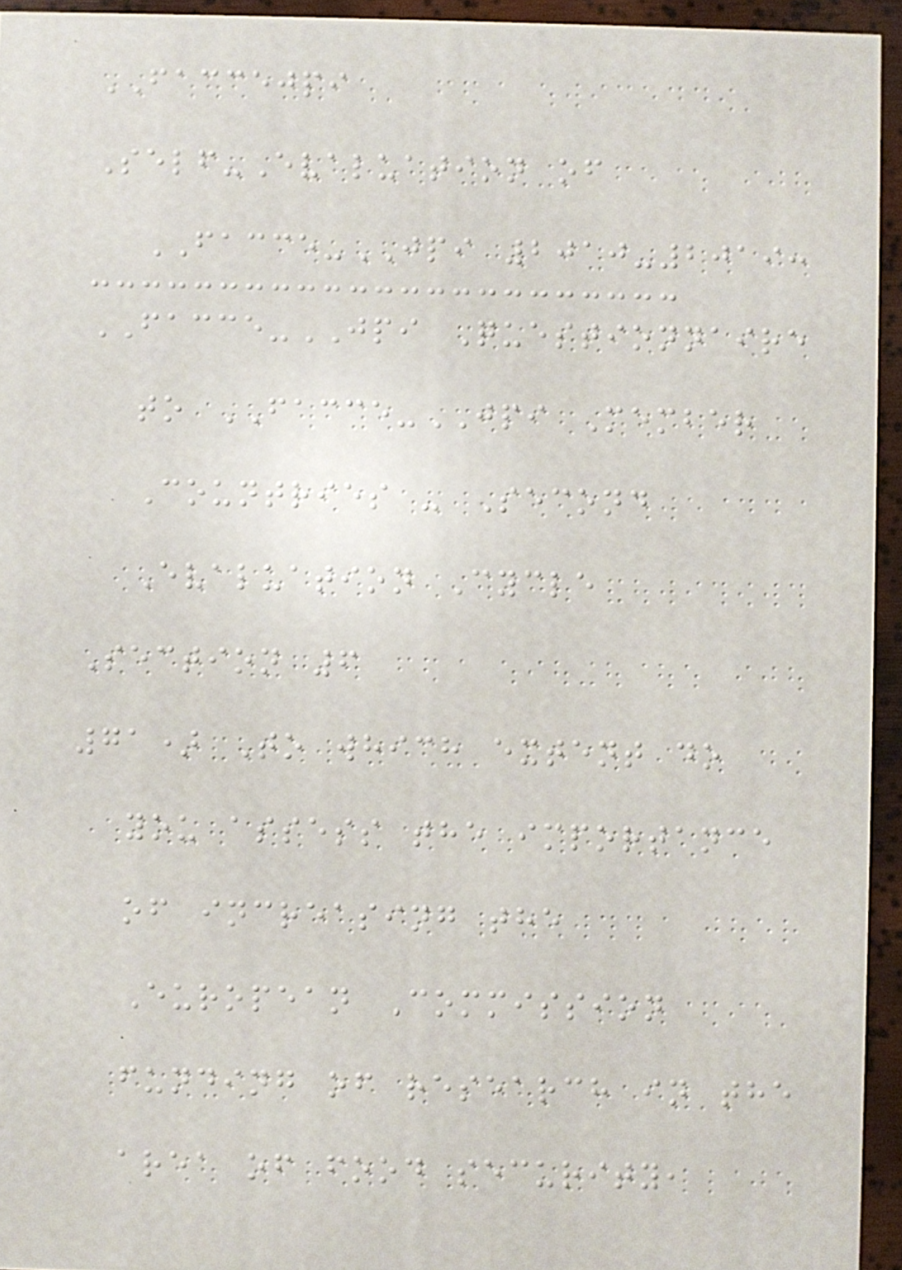FACCEJPI
Self-Evaluation of
FACCE-JPI 2010-2019:
FACCE-JPI Questionnaire
to FACCE-JPI Member
Countries - Second
Evaluation Cycle
Section 6
71) To which extent do
you assess the importance
of increasing the
European Commission
funding of research in the
area of food security,
